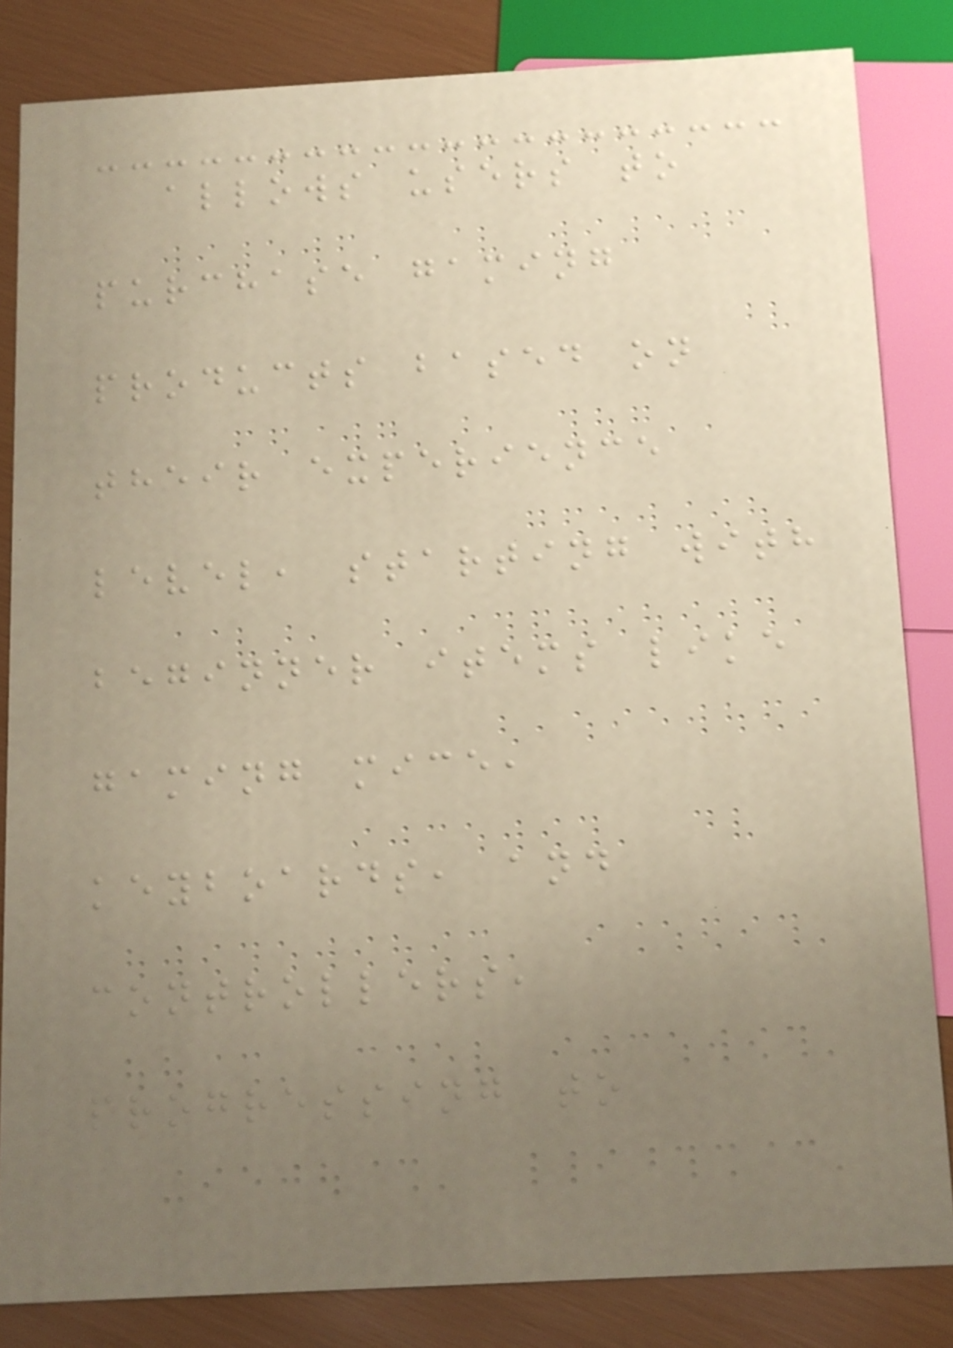allows users to
purchase gaming
products based on
their experience
level, starting with
beginner items like
gaming mice,
keyboards, and
controllers,
progressing to
